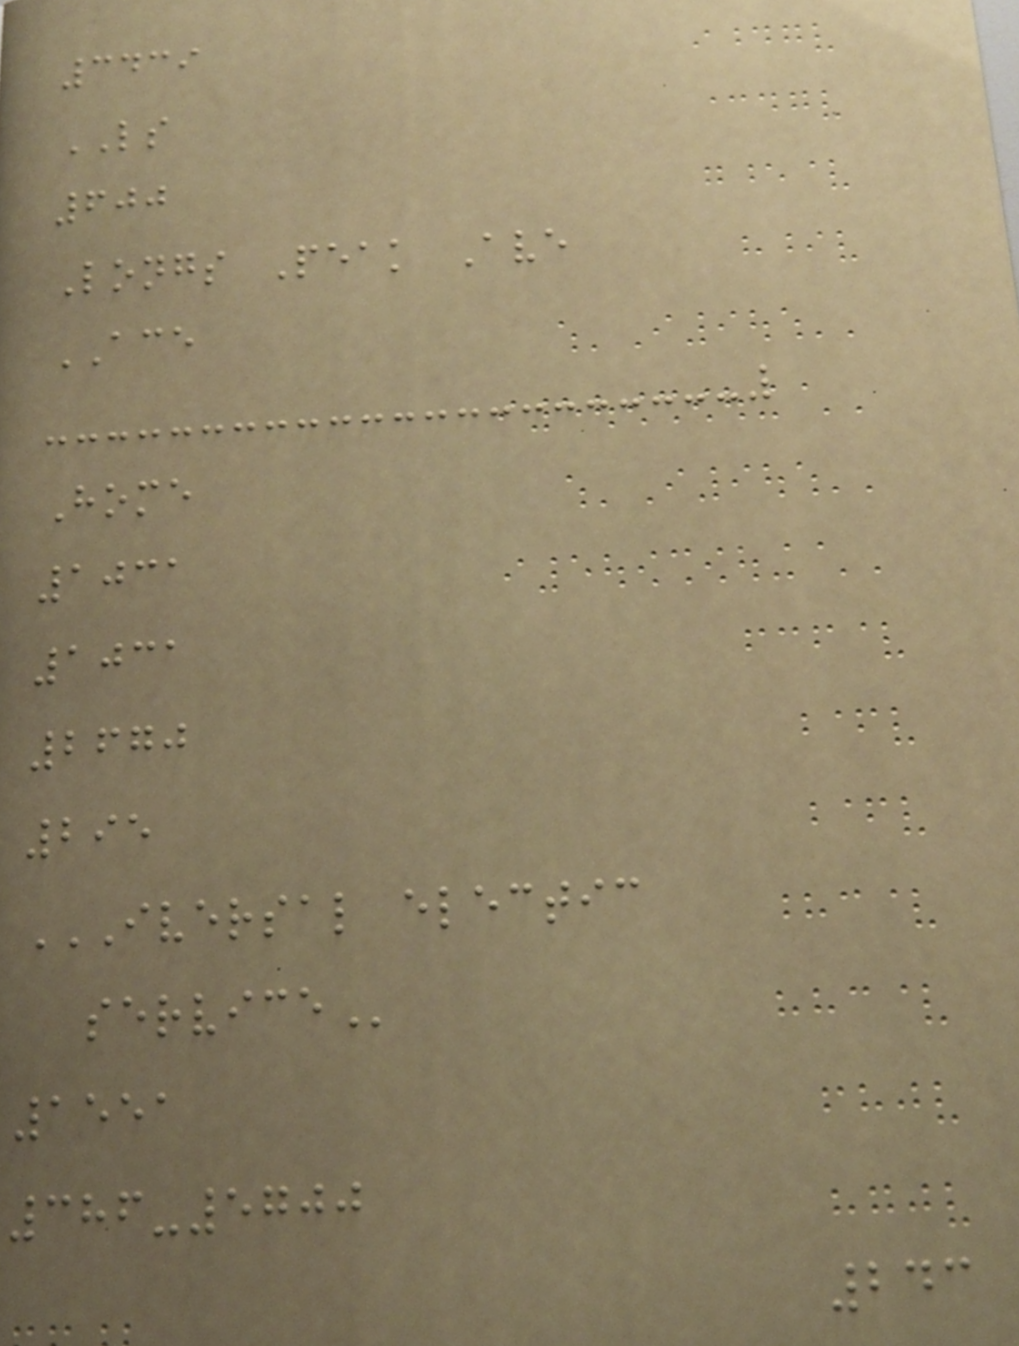3439
LS
600
Longs Peak Ave
ACE
Home
1031
1031
2670
295
IVERSAL ELECTIC
SERVICE
1551
386-5700
243
